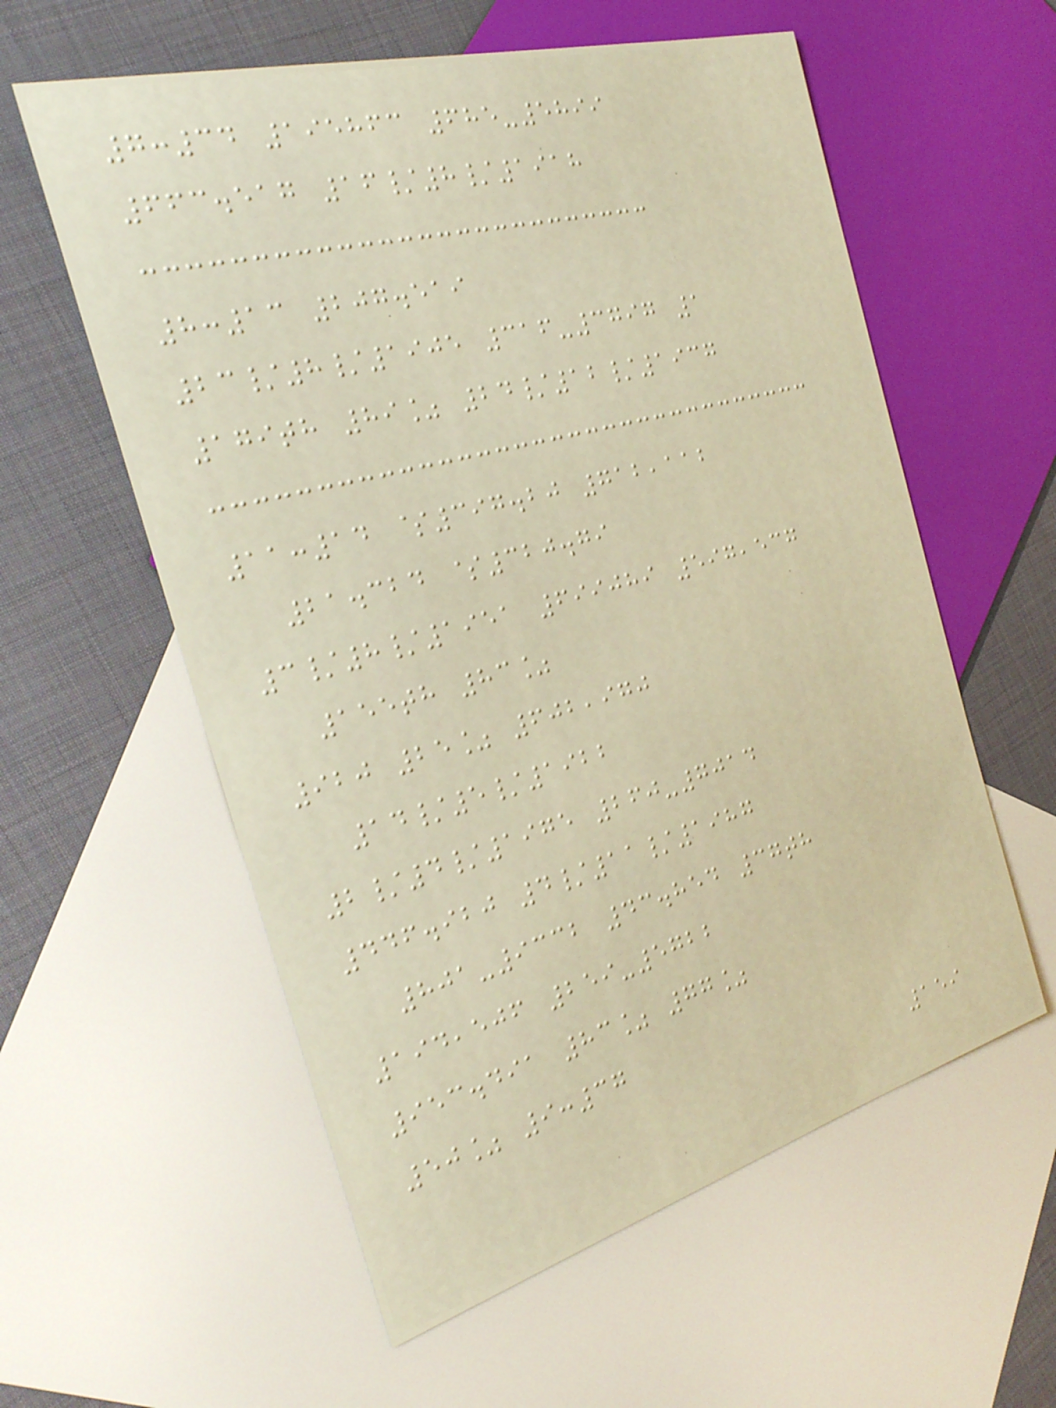7:34 195863 685-5899
663.517 16/8/1918
8:13 207.519
23/8/1905 316-3797 1
179th 89% 24/12/1937
11:14 $397.20 712,112
21.324 $320.79
3/8/1951 699089 597,537
155th 83%
920 25% 602,970
14/5/1922
2/4/1975 260-7014
446.920 4/11/1987
801-9332 43.854 37th
194,506 259-5722
953.491 83% 77%
50% 9:37
159
